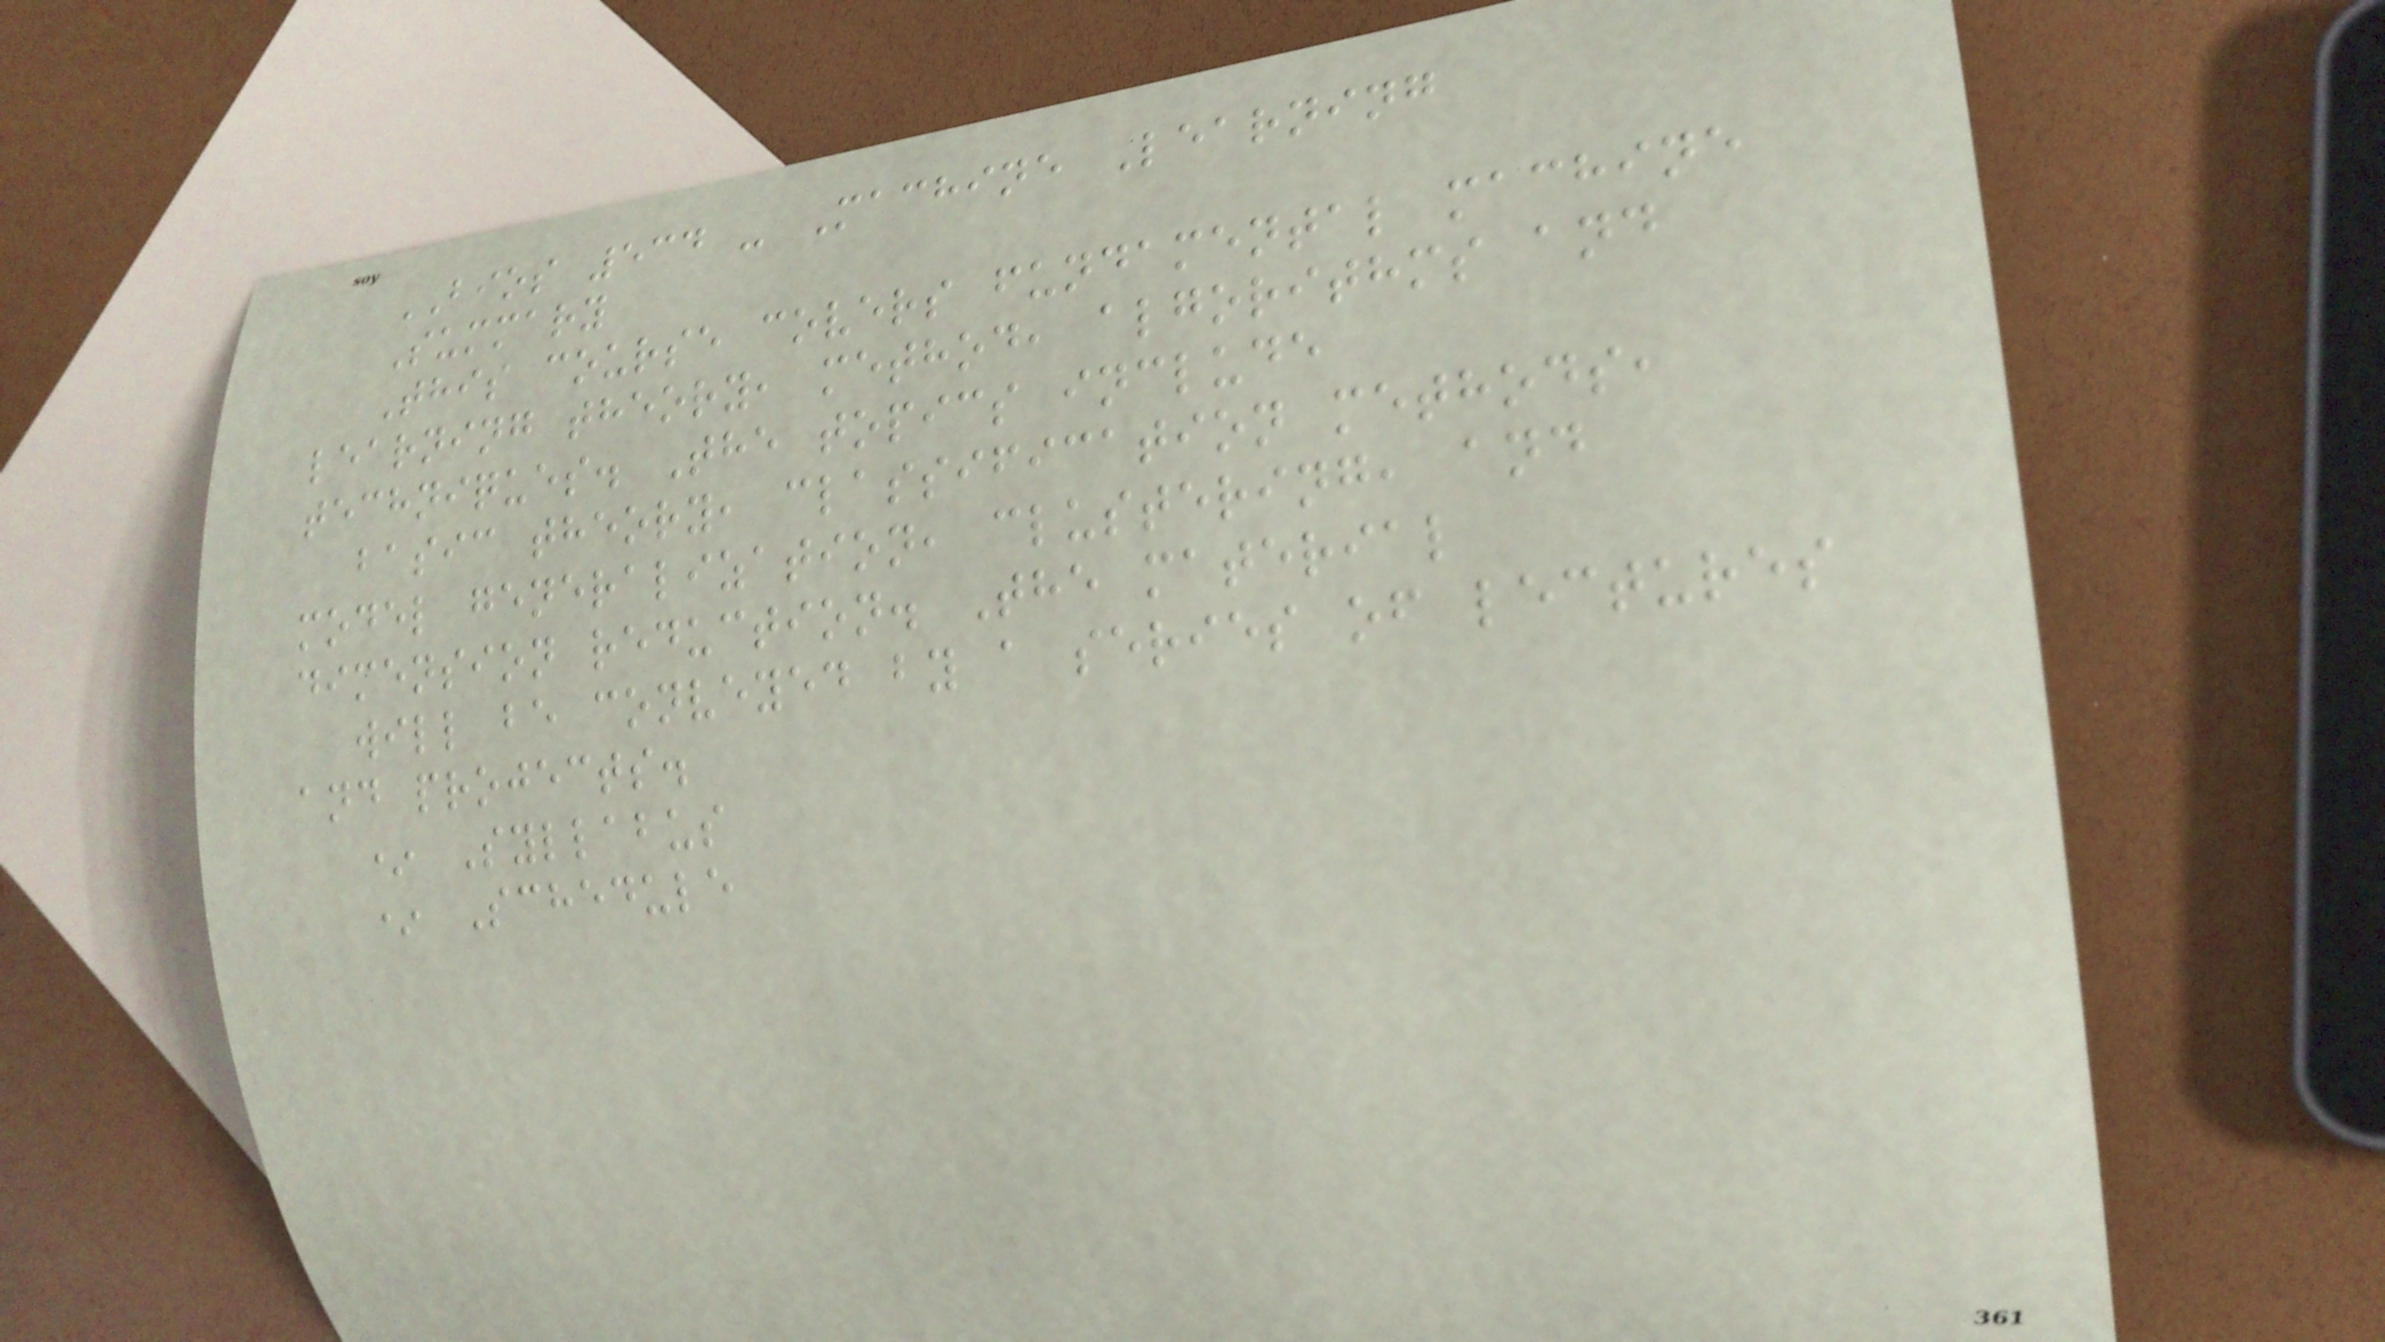BIOS 534 - Machine Learning
Summary
This course covers fundamental machine
learning theory, method, algorithms and
techniques. The topics include
basic theory, classification methods,
model generalization, clustering, and
dimension reduction. The material
will be conveyed by a series of lectures
and projects.
* Syllabus
* Schedule
